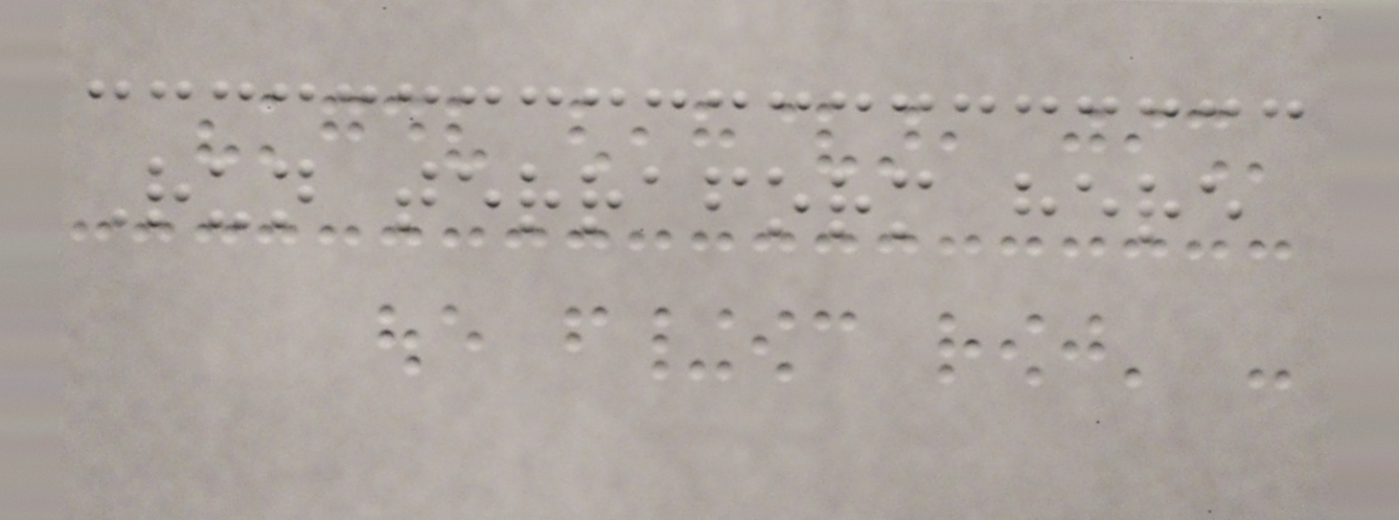Run terraform here
